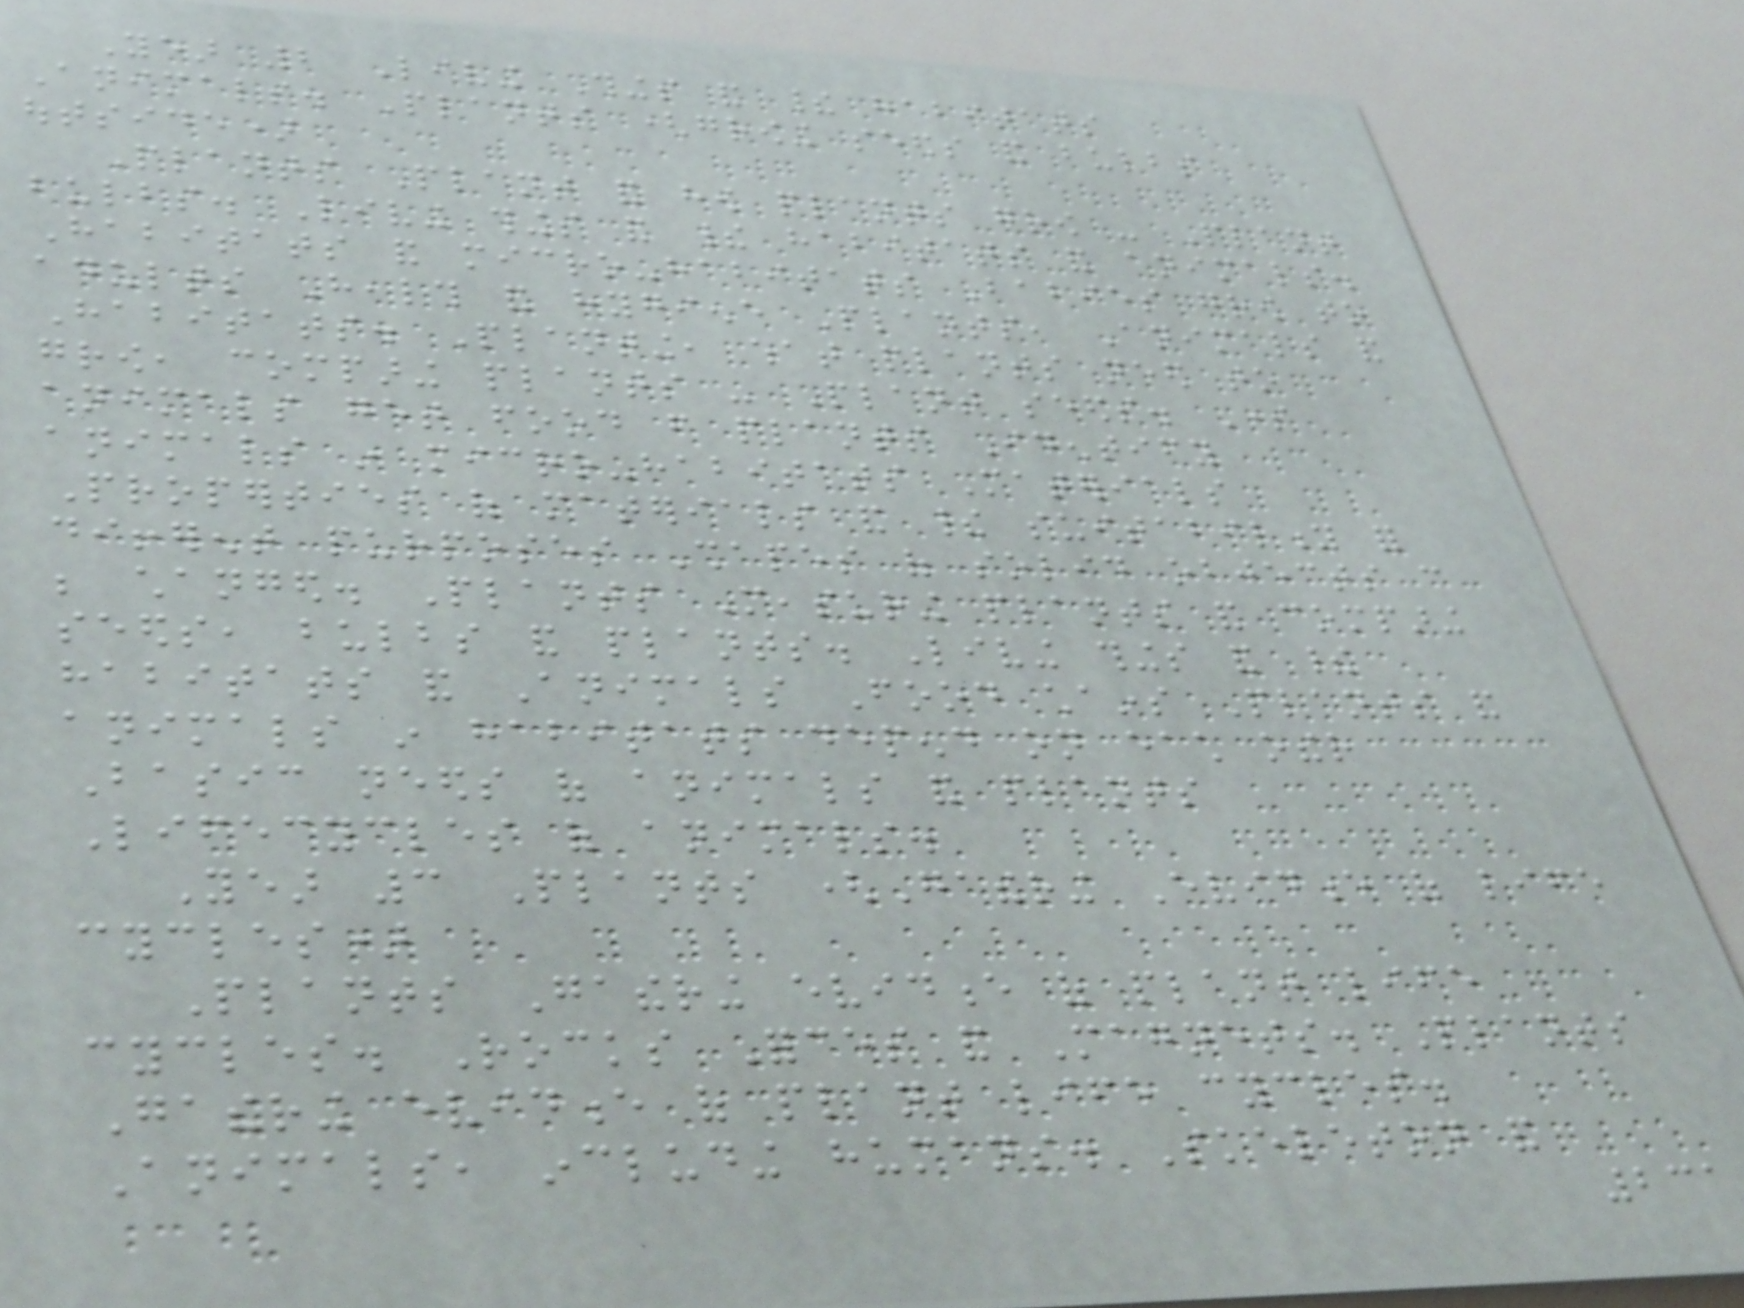Year 2 Living Things and their habitats
Animals. Plants (growing seeds and bulbs
outside)
Plants Plant and how plants grow - Plant
bulbs. Living things and their habitats and animals.
Habitats and micro-habitats Babies grow to
adults Health and hygiene Plants, Animals and
Habitats. Planting, what plants need to
grow, comparing plants - Plant seeds. Some
animals get food from plants Identify
animals in micro-habitats Materials
Properties of materials and their suitability for
different purposes Shapes of solid objects can
be changed. Plants Measuring plants and comparing
seeds, bulbs and plants. Living things and their
habitats and Animals Food chains Plants and
animals in habitats depend on each other
Basic needs of animals and plants
Lifecycles of animals.
Year 3 Plants (Gathering Evidence of life
cycles)
Plants Gathering evidence of plant life
cycles. Rocks Forces and Magnets. Plants
Gathering evidence of plant life cycles.
Animals, including humans. Skeleton and
231
